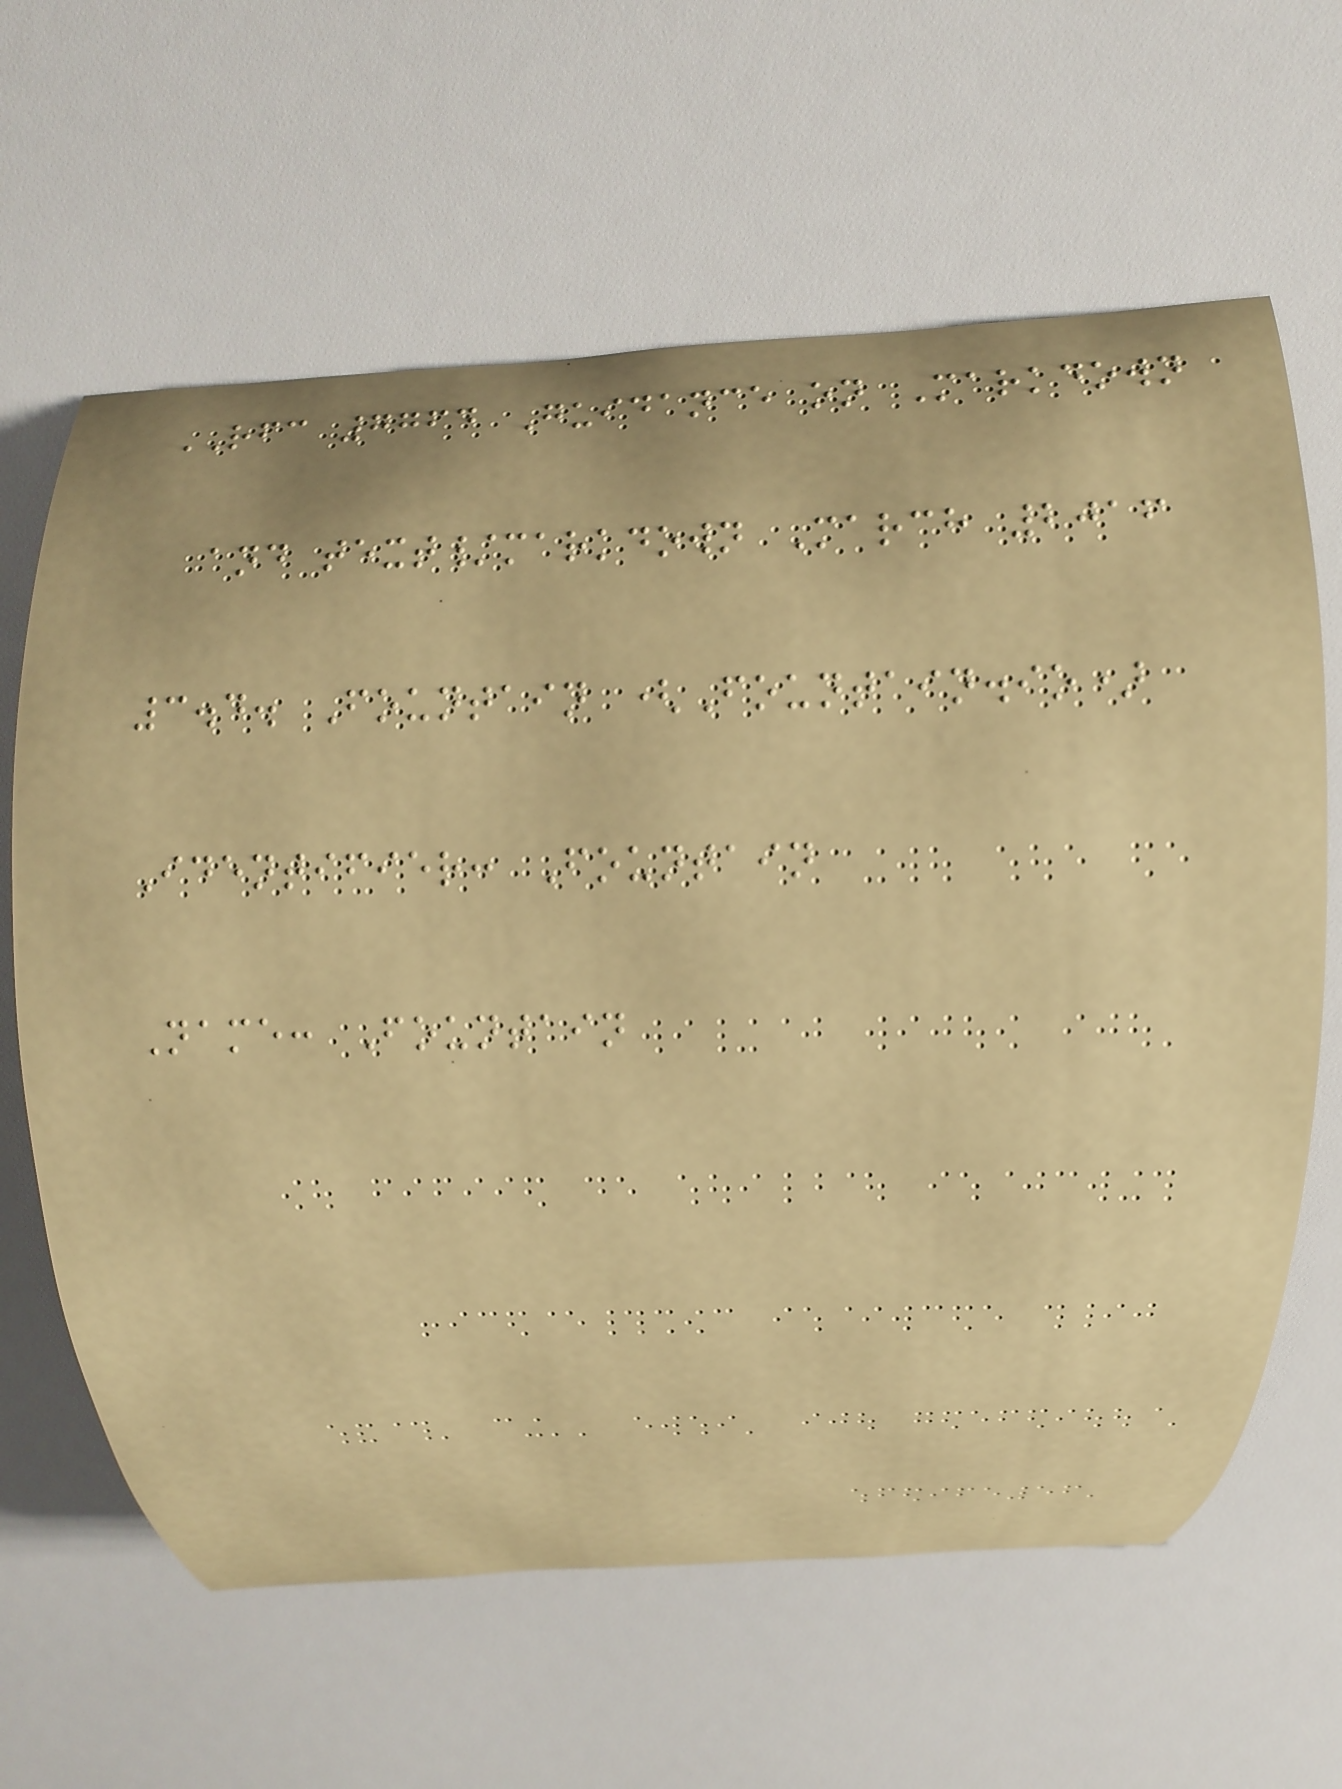RFC 7764 Guidance on Markdown
and text/markdown March 2016
3.4. Fountain (Fountain.io)
Identifier: Fountain
Name: Fountain
